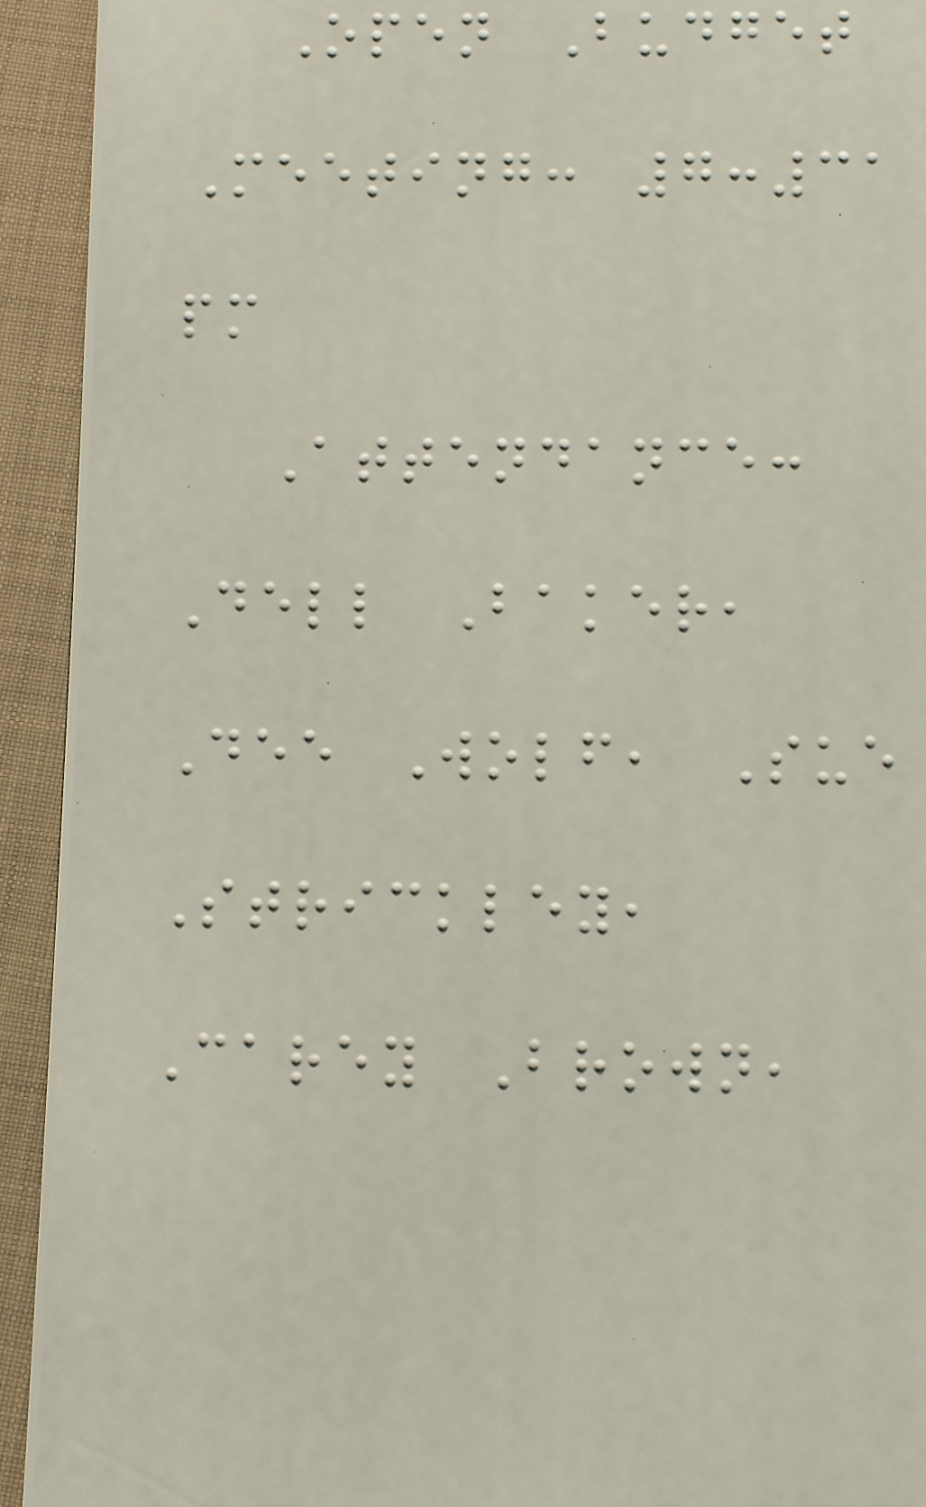Open Budget
Meeting: 7:31
pm
Attendance:
Dell Baker,
Dee Wolf, Sue
Strickley,
Carey Brown,
